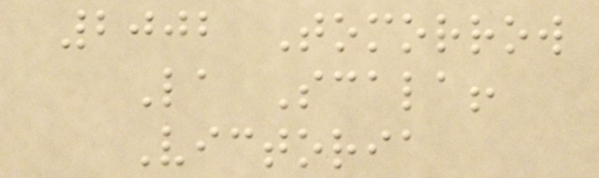2002 Tomorrow
La Scala!
Victoria
